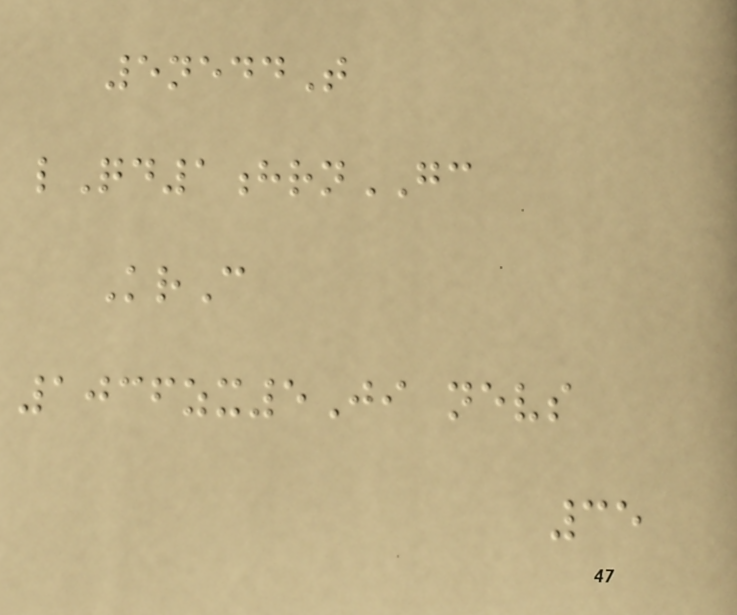5neddT
lQd1hrnGC
KrC
1036zx5Ji nevs
35
